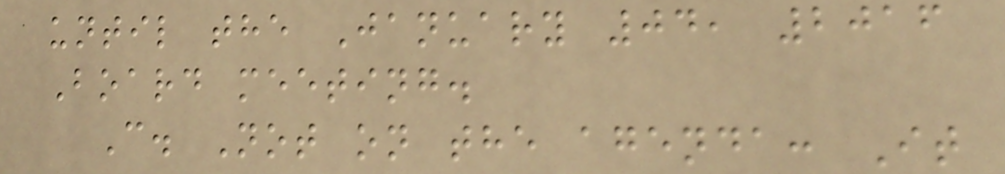until the January 04, 2016
Board meeting.
C. Not on the agenda: It
